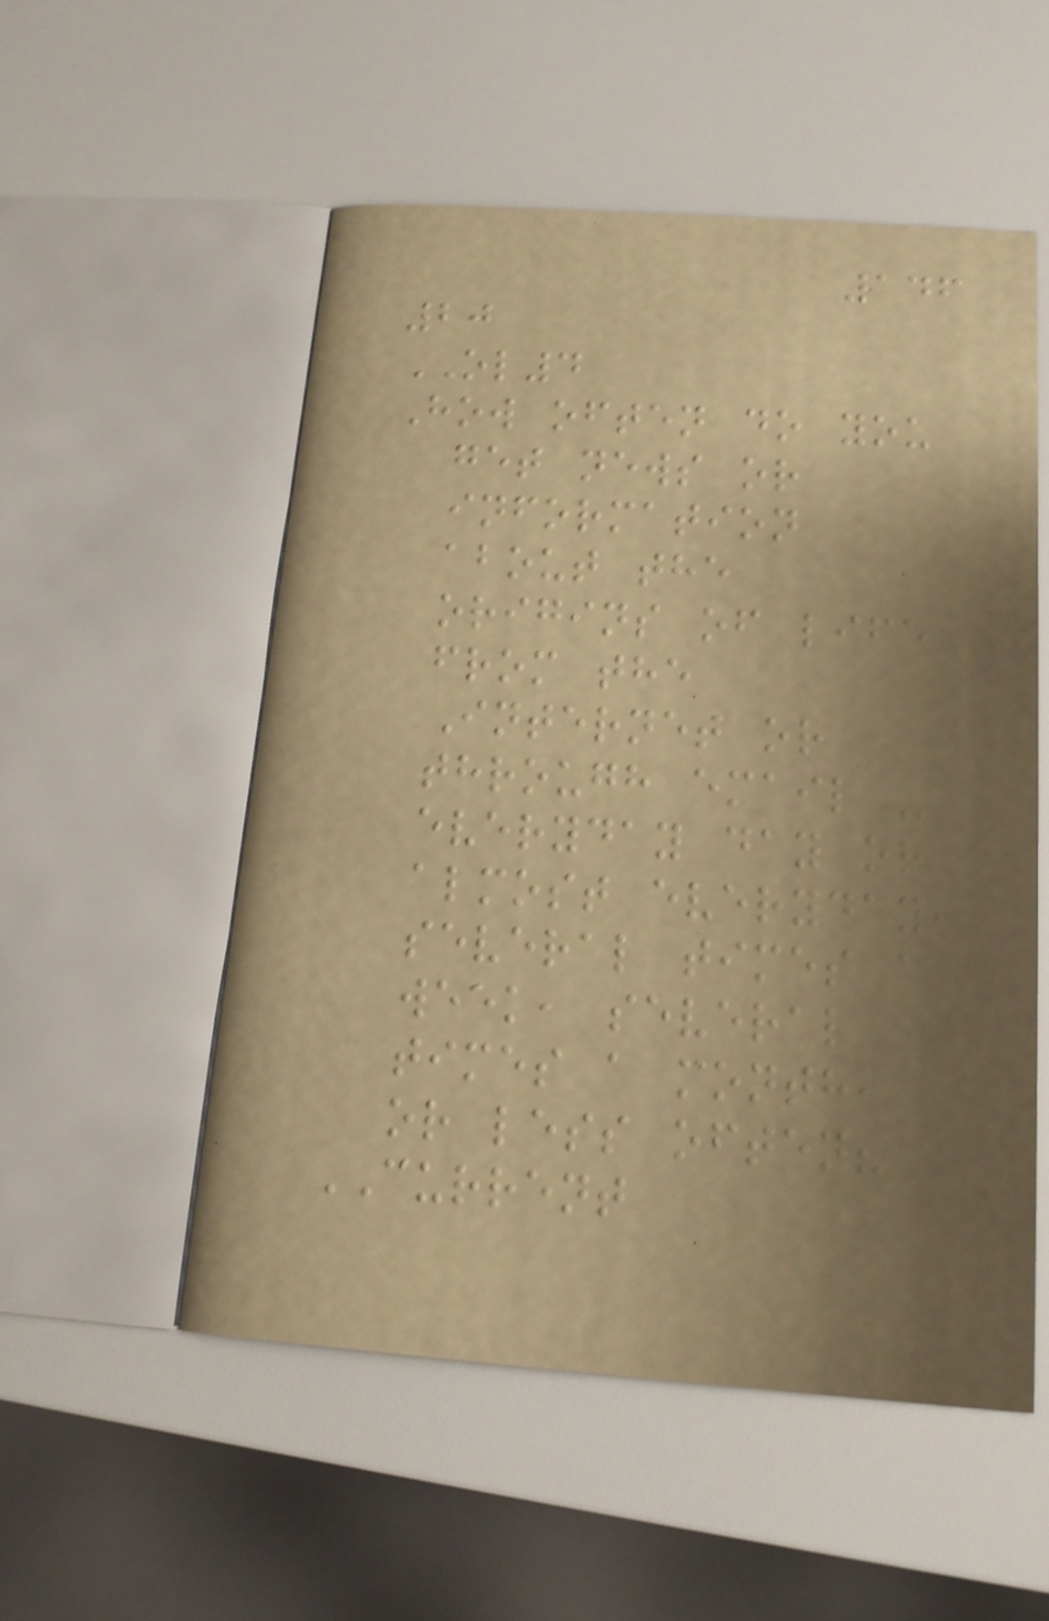146
20
OL4
How often do you
get news or
information
about the
origins of life
from the
Internet or
through email -
everyday day or
almost everyday,
several times a
week, several
times a month,
or less often?
CURRENT
